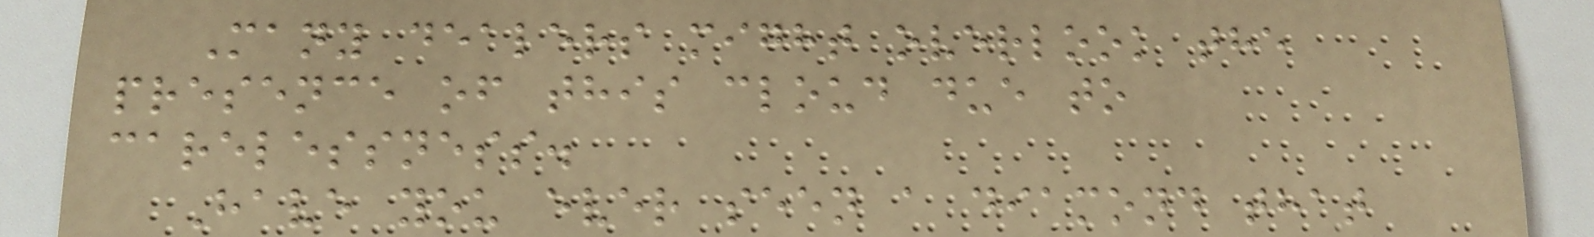Many dealers might overlook the
presence of this cloud due to
carelessness.
Have you ever seen a diamond that
